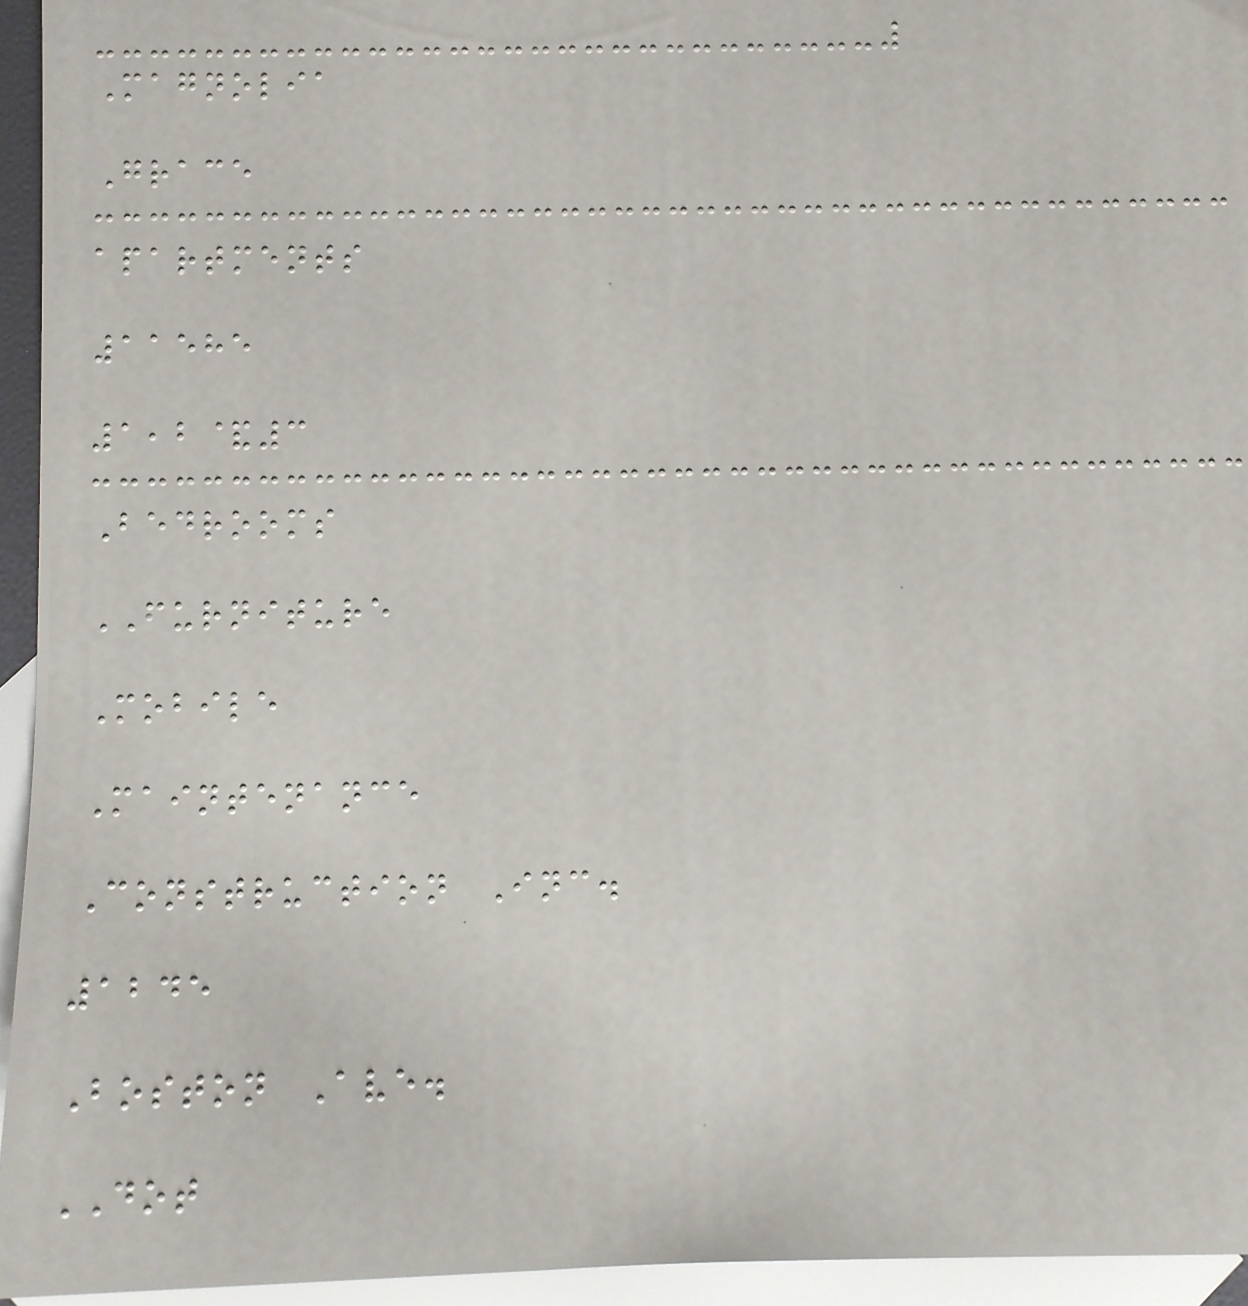Magnolia
Grace
apartments
11585
1,2&3
Bedrooms
FURNITURE
Mobile
Maintenance
Construction Inc.
1245
Boston Ave.
DOT
